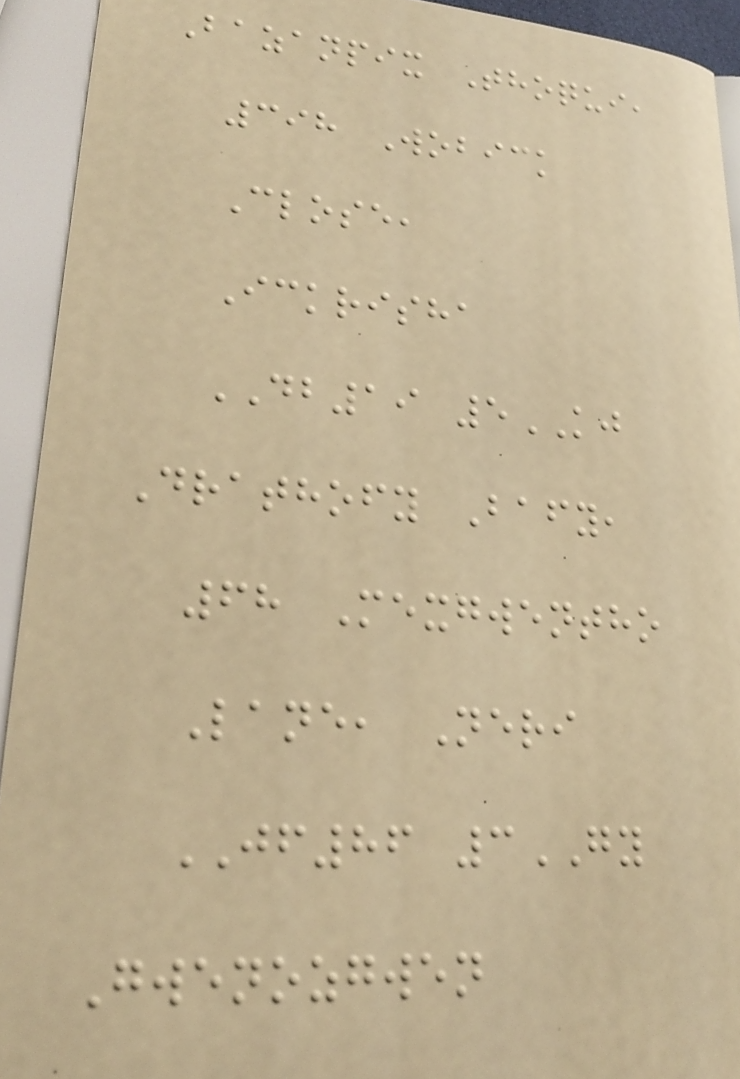Bazanpix Thoqui,
398 Wobick
Close,
Ickrisha
DB19 5KJ
Drathofy Bafy,
68 Mexgwentho
Lane, Neri
JF86 3GY
Gwenozgwen
